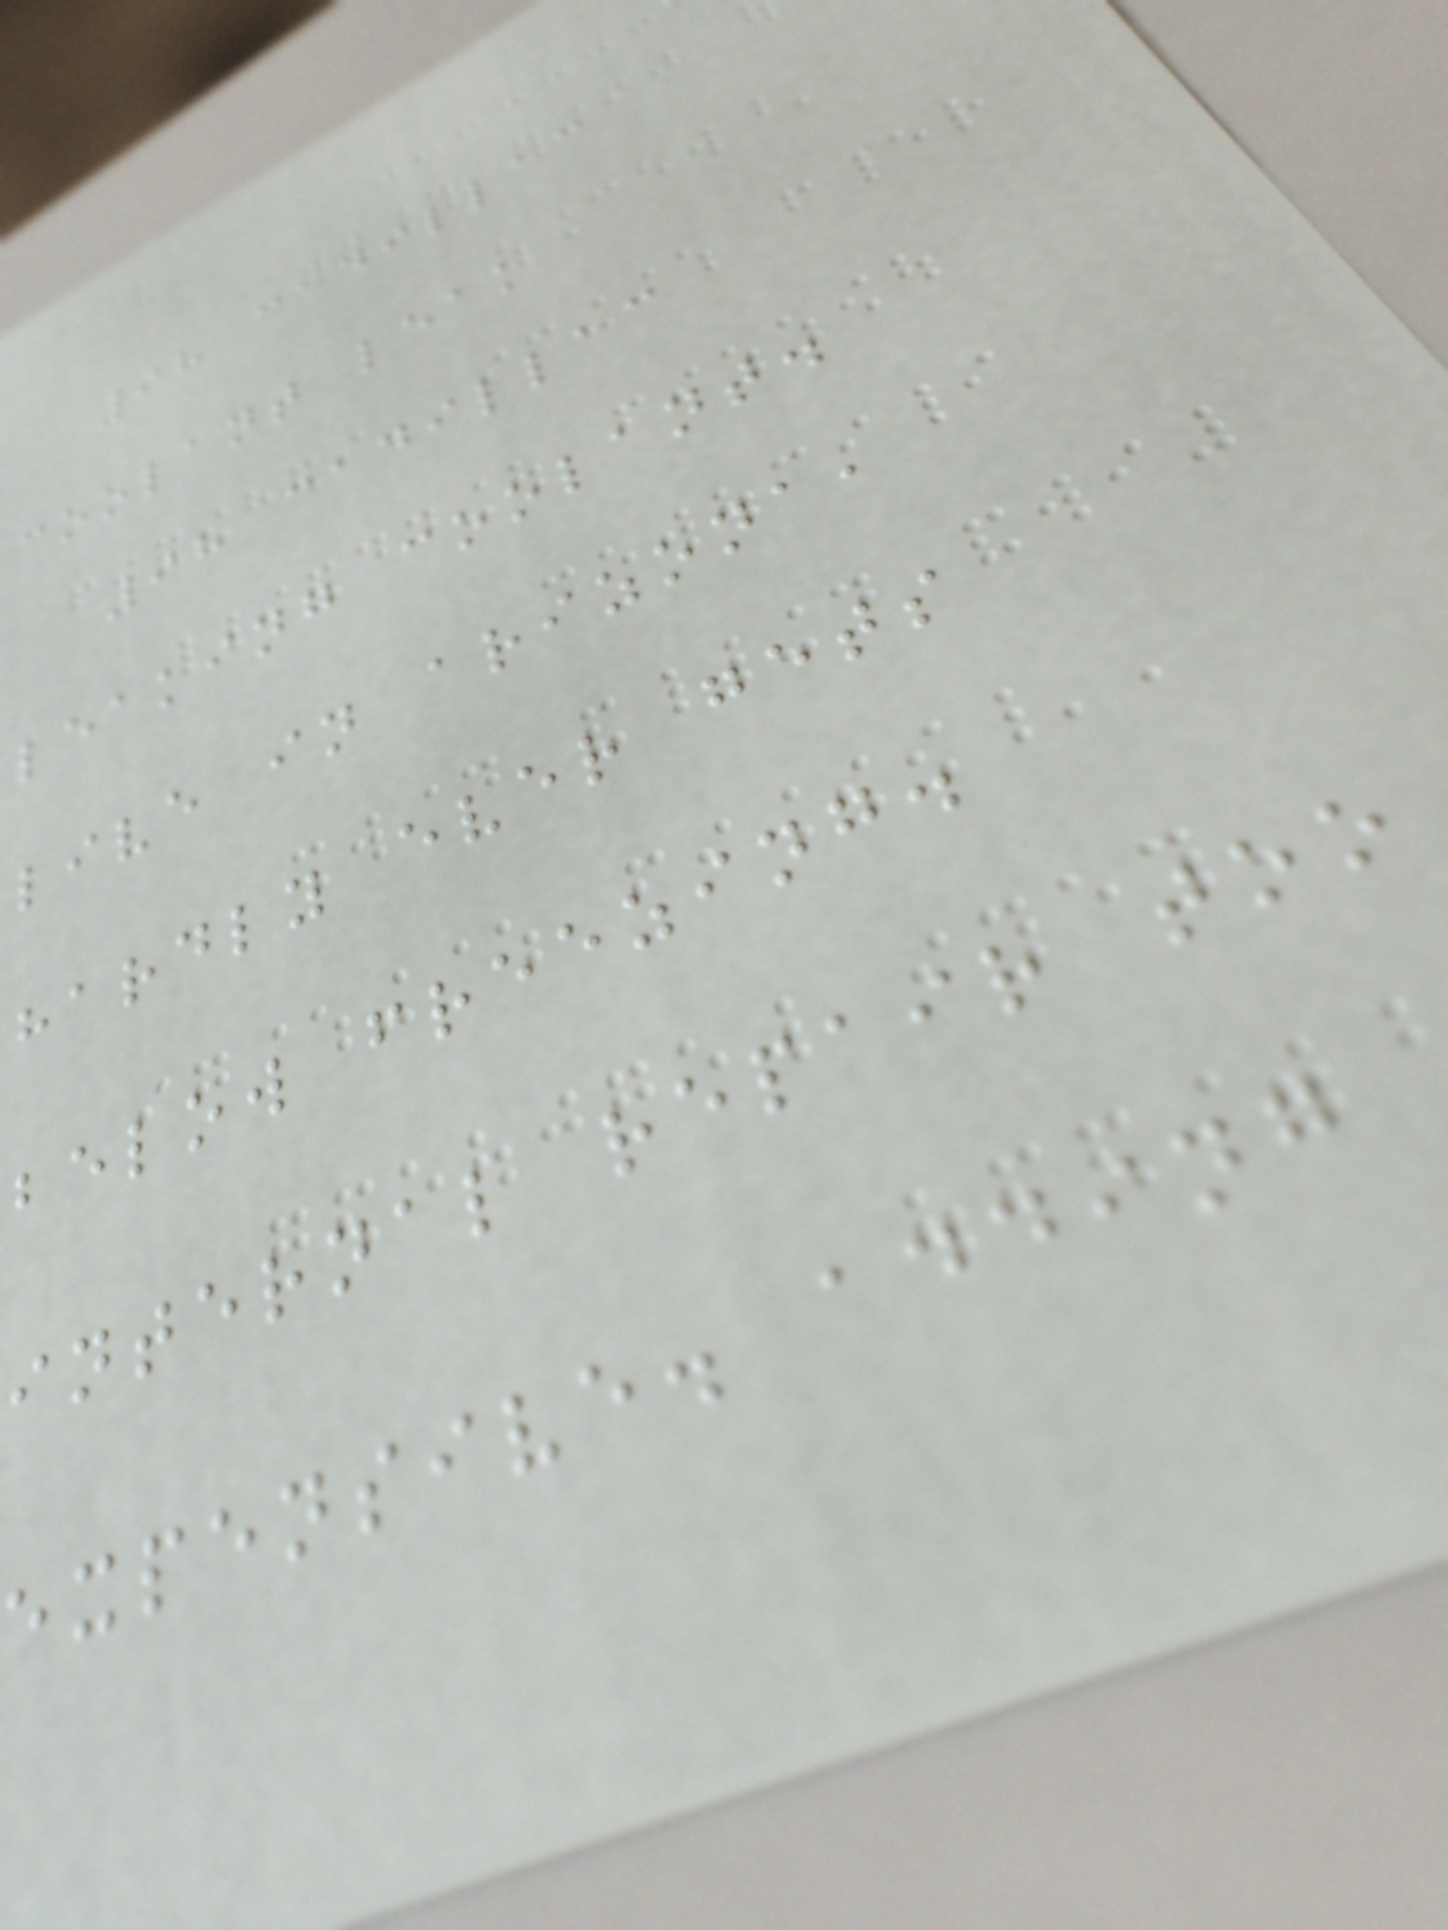98 cadillac
coolant leak
98 cadillac
leaking coolant.
live in arizona,
hardly ever gets
below freezing.
internal repair too
expensive. adding
